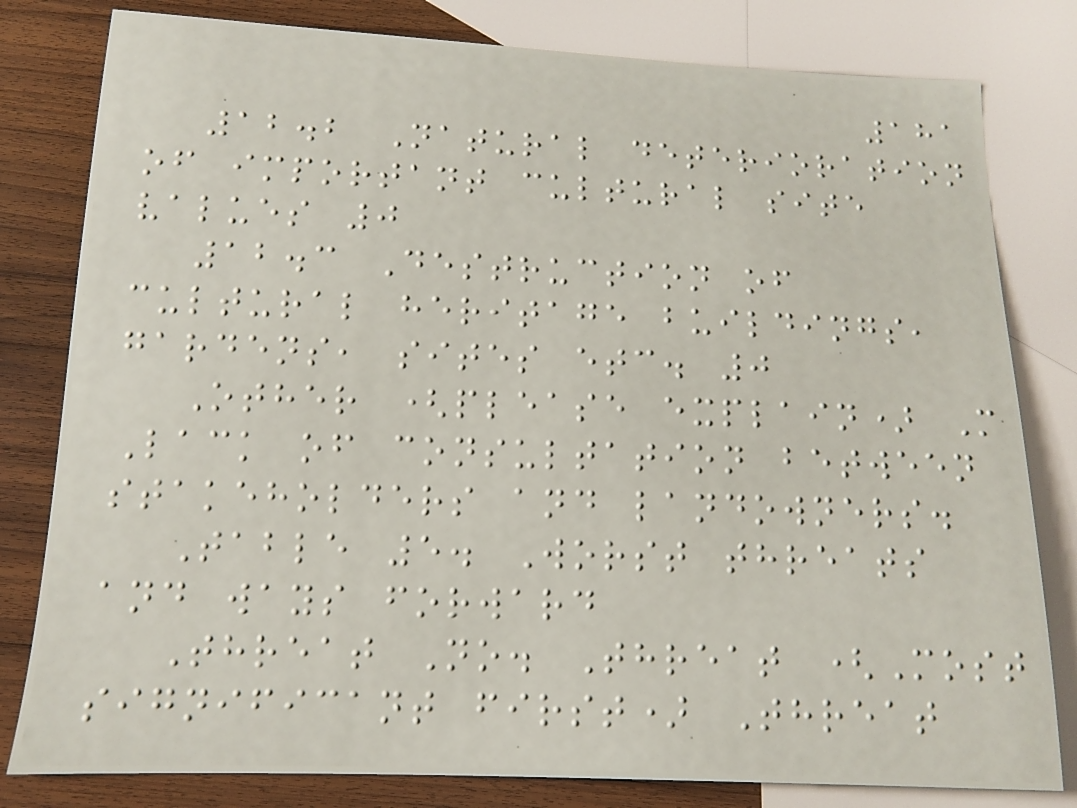181
12.2 Natural deterioration
of important cultural site
values 0
12.3 Destruction of
cultural heritage buildings,
gardens, sites etc. 0
Other (please explain) M
Lack of consultation between
stakeholders and landowners.
Table 5. Worst threats
and ways forward
Threat No. Threat (Most
significant first) Threat
